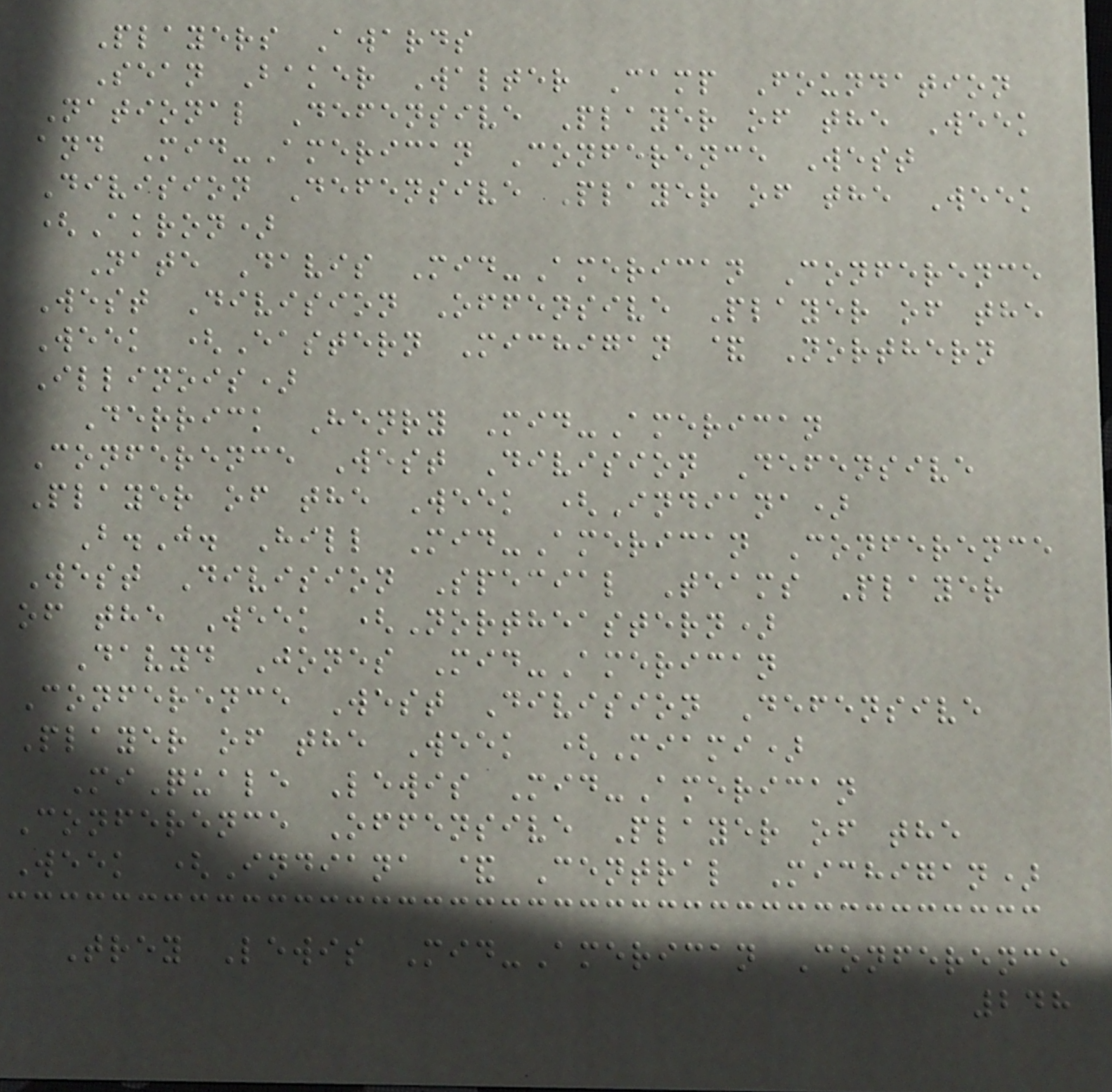Players Awards
Sean Baker Walter Camp Foundation
National Defensive Player of the Week
and Mid-American Conference West
Division Defensive Player of the Week
(Akron)
Nate Davis Mid-American Conference
West Division Offensive Player of the
Week (Eastern Michigan & Northern
Illinois)
Derrick Henry Mid-American
Conference West Division Defensive
Player of the Week (Indiana)
B.J. Hill Mid-American Conference
West Division Special Teams Player
of the Week (Northeastern)
Davyd Jones Mid-American
Conference West Division Defensive
Player of the Week (Miami)
MiQuale Lewis Mid-American
Conference Offensive Player of the
Week (Indiana & Central Michigan)
Trey Lewis Mid-American Conference
248
